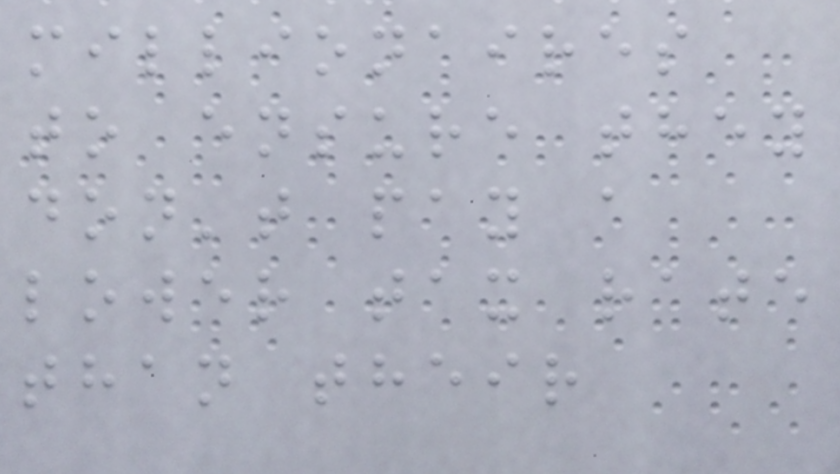millionaires
to ensure they
don't pay a
lower tax rate
than their
